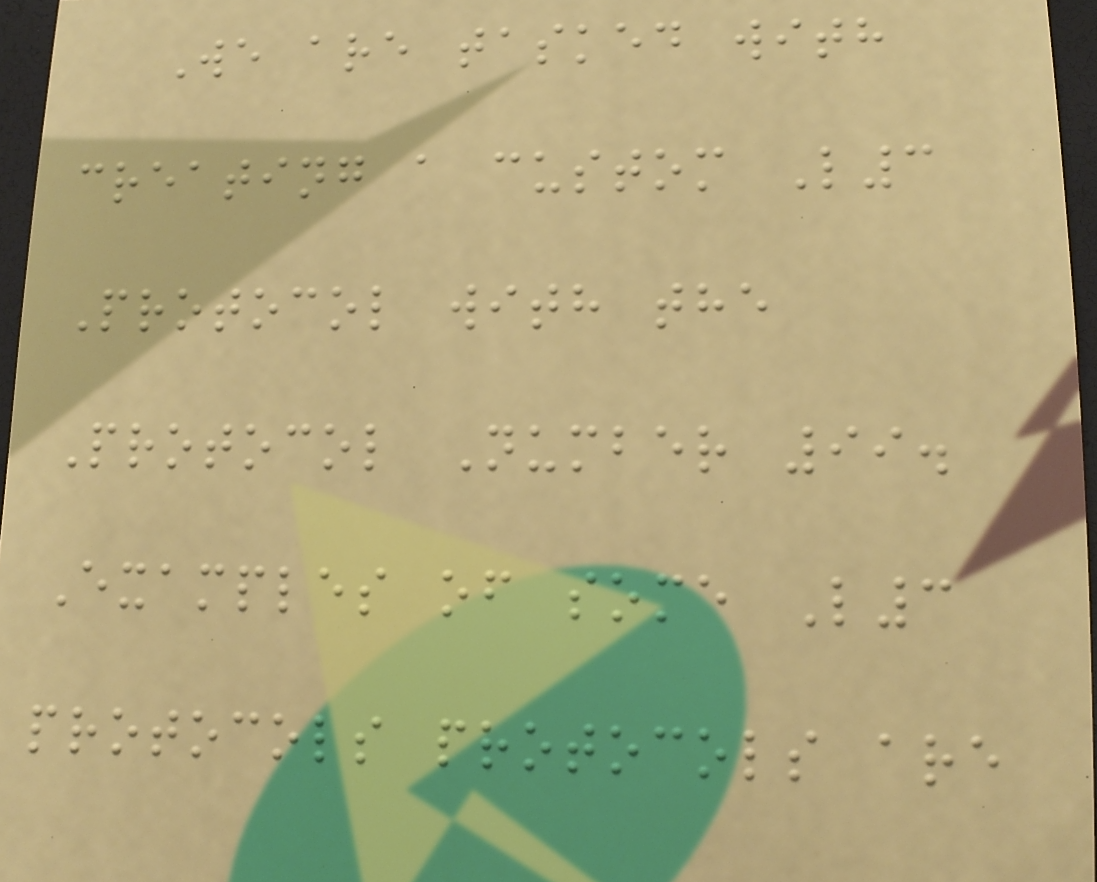We are tasked with
creating a custom L3
Protocol with the
Protocol Number 99.
Examples of some L3
protocols protocols are
